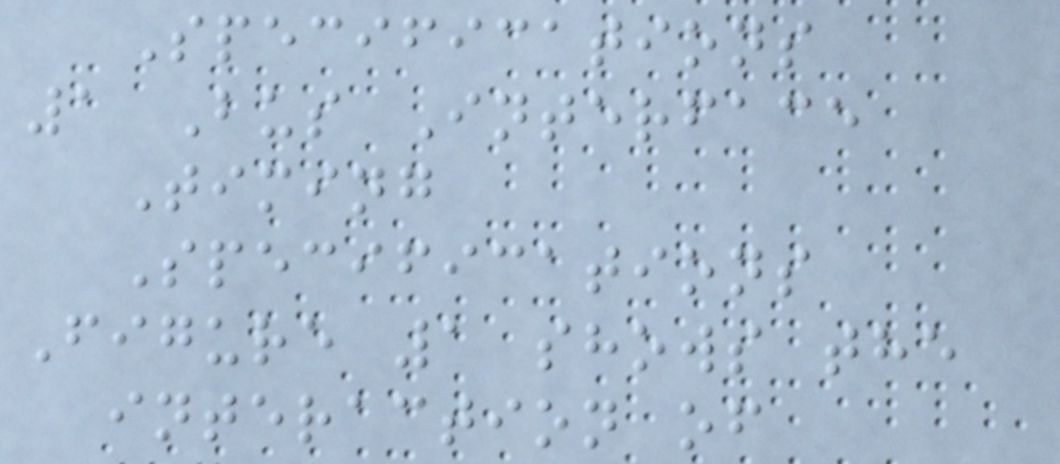Specifications
1 Bus Interface
Timing
Specifications
Figure 1 shows the
interaction of
